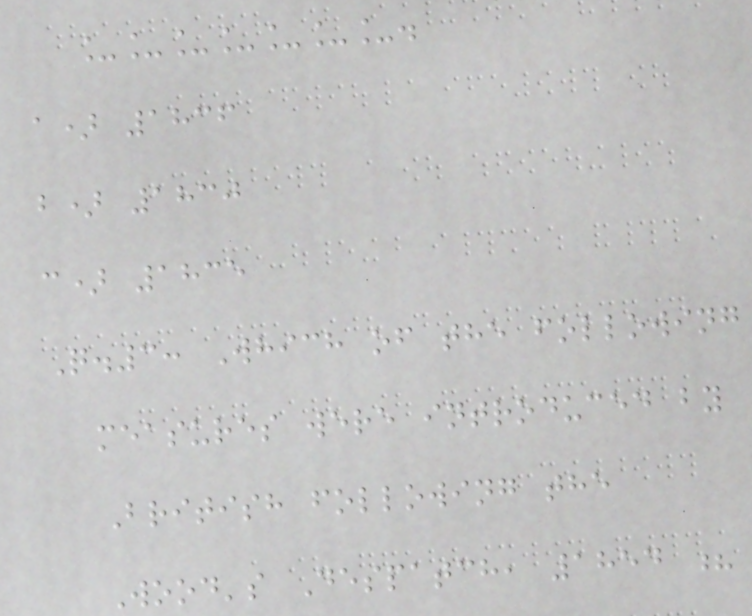_______.
a) 1836
b) 1830
c) 1835
Q.3: Which of the following
measures were introduced by
British following the
Wood's Despatch, 1854 ?
